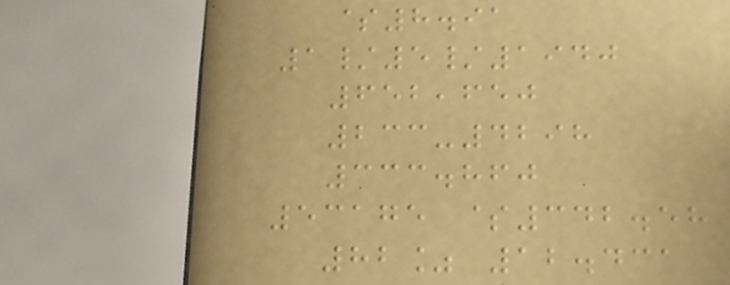$8.91
1/5/1940
652,650
233-4298
333.860
53175 $342.58
82% 12.431
